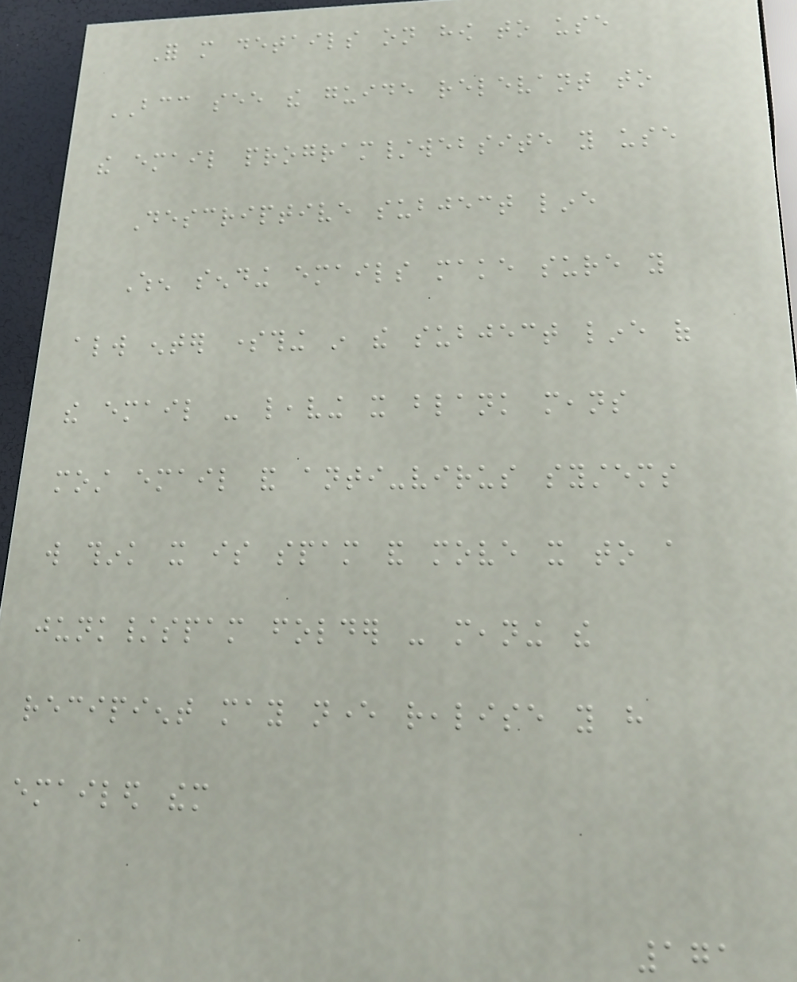For more details on how to use
BCC see the guide relevant to
the email program/website you use
Descriptive subject line
When sending emails make sure you
always enter something in the subject line of
the email - leaving it blank means
most email and anti-virus systems
will think it is spam and move it to a
junk/spam folder - meaning the
recipient may never realise you have
emailed them
171
